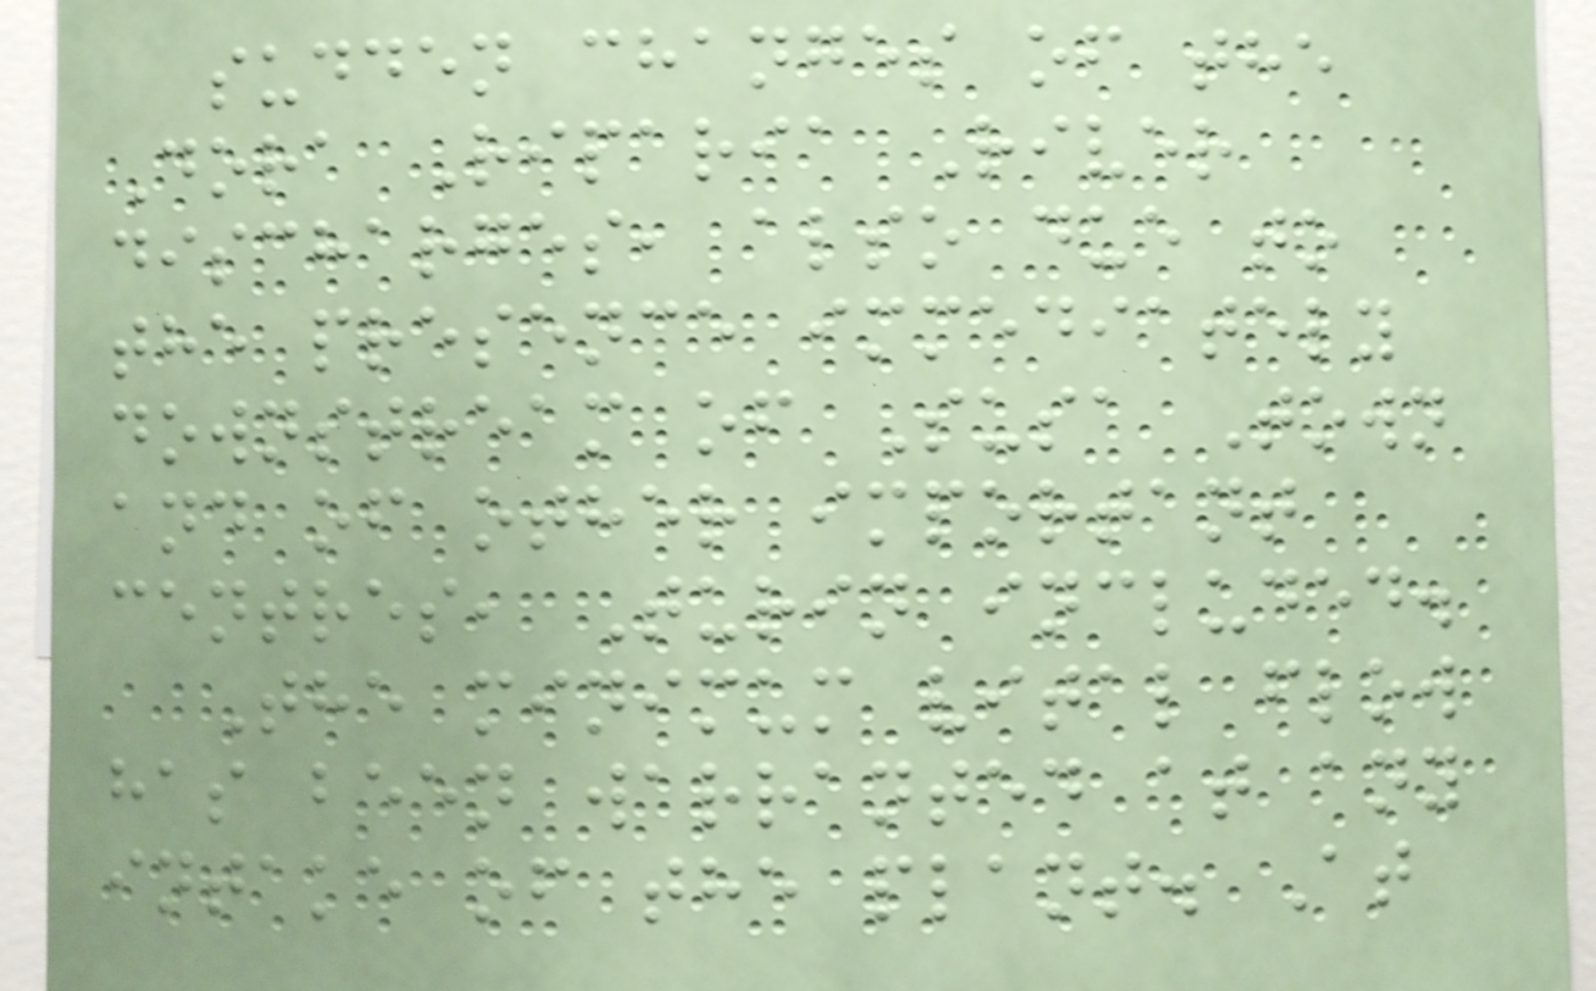sudden changes of the
Dora Riparia River
discharges, also due to
the presence immediately
downstream of Susa Town
and of other important
centres, Turin included.
The minimum vital flow
has been warranted at any
intake of the plant. At
